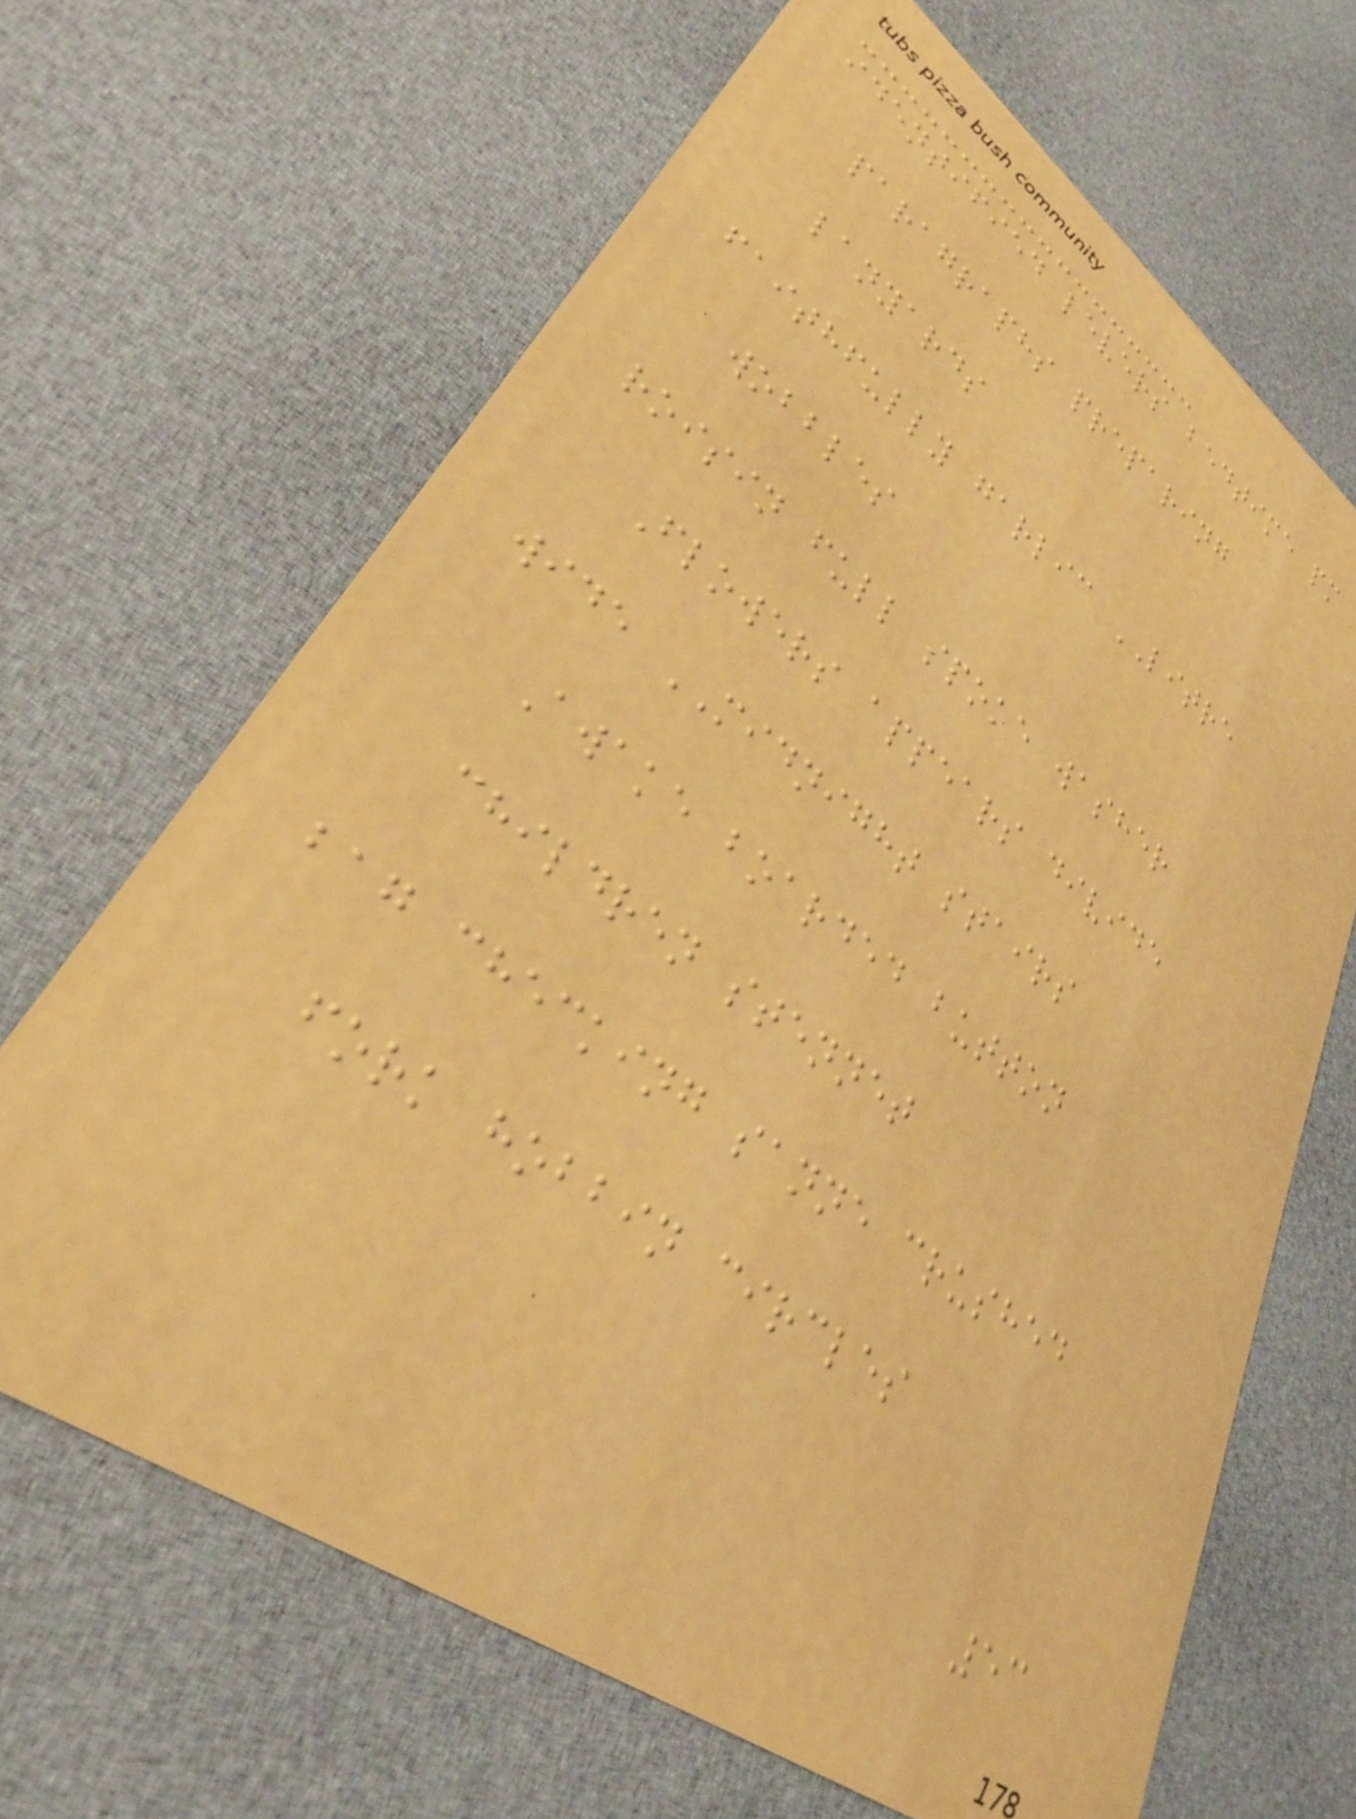identified levers bedtime pm
paragraphs preparing
lanyards
faithfully garlic LITRE
wobbles
roisin full spoke washer
Flowers appears divide
wide MIDNIGHT stairs
Awake boarded button
children stennet
bag checking sanne crushed
fork hobbin circles
53
